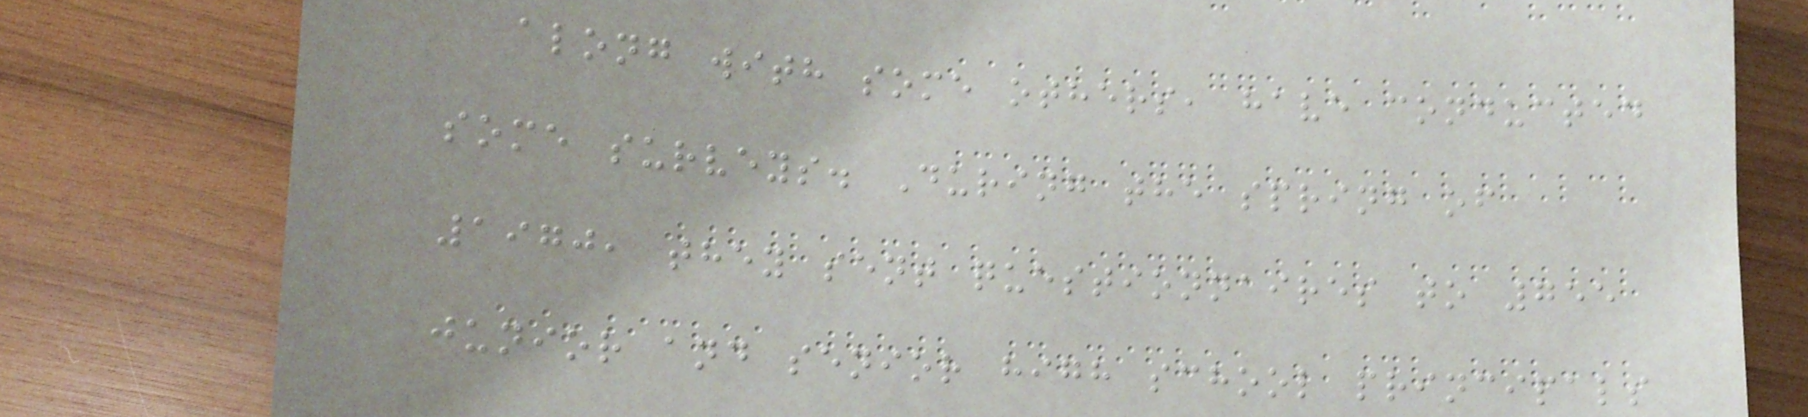along with some others, have conducted
some surveys. During the spring of
1970, they sent questionnaires to 755
junior and senior high school principals
